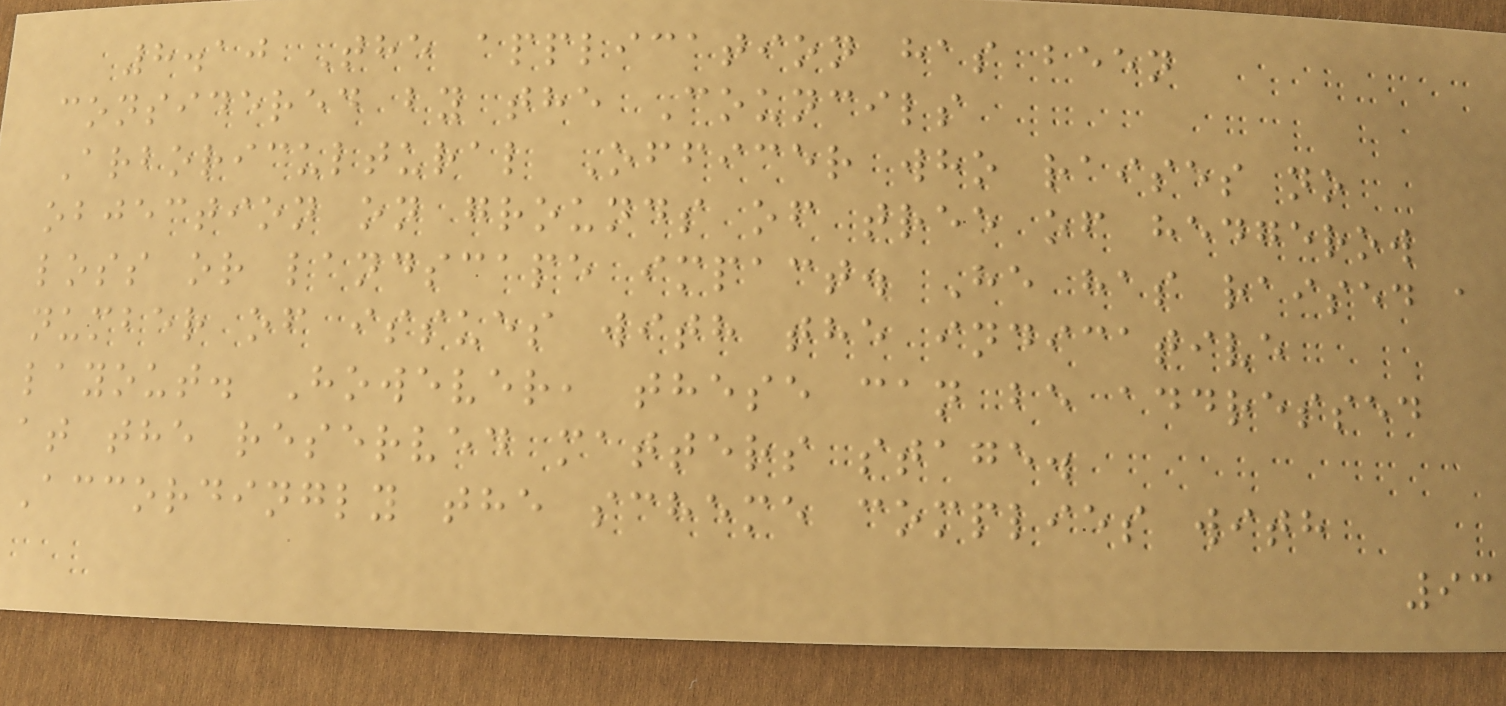8.10 The application has been
considered by the Councils
Arboricultural Officer who raises no
objection on grounds of tree of hedgerow
loss or landscape impact. He has raised a
number of issues with the indicative
layout. However, these can be addressed
at the reserved matters stage.
Accordingly the scheme complies with
93
